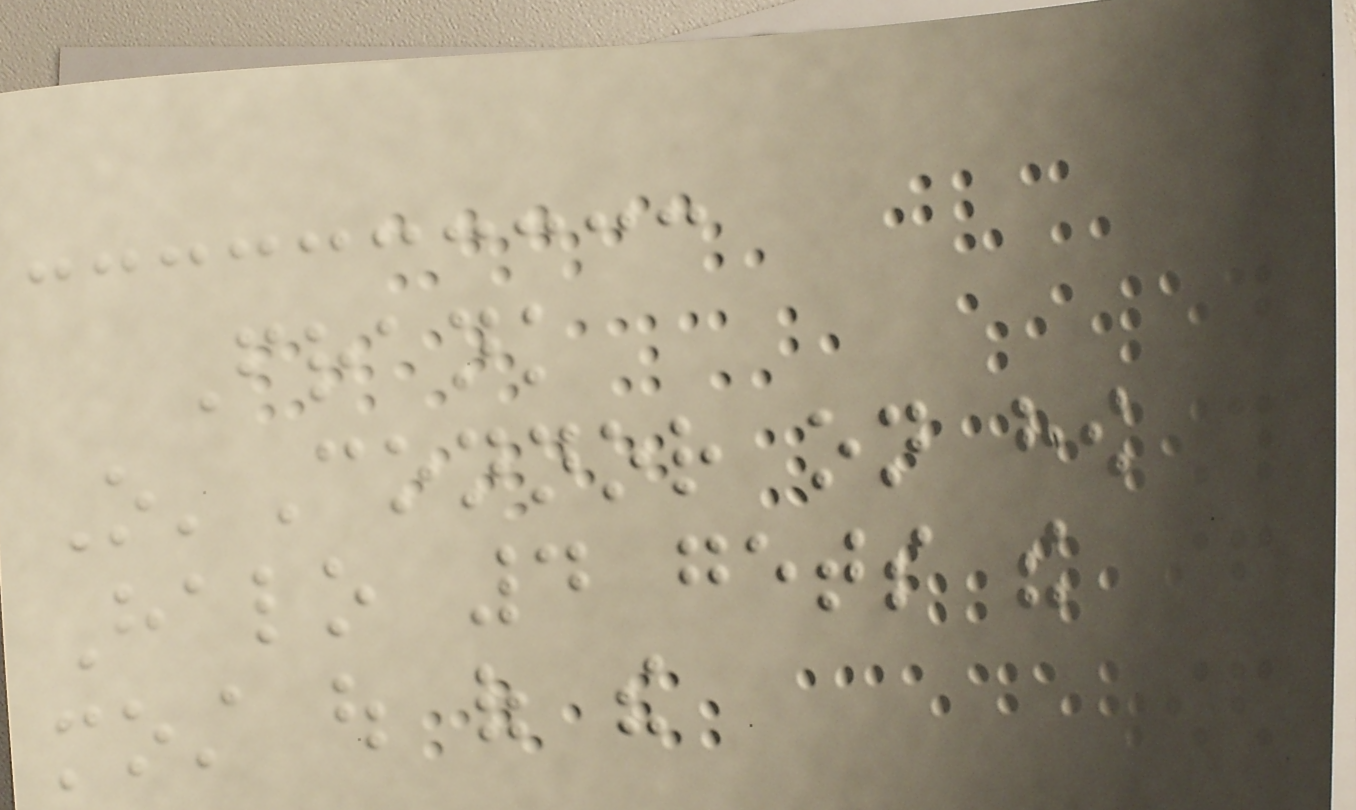Frank
O'Connor on how
Halo 4 gets the
most out of the
